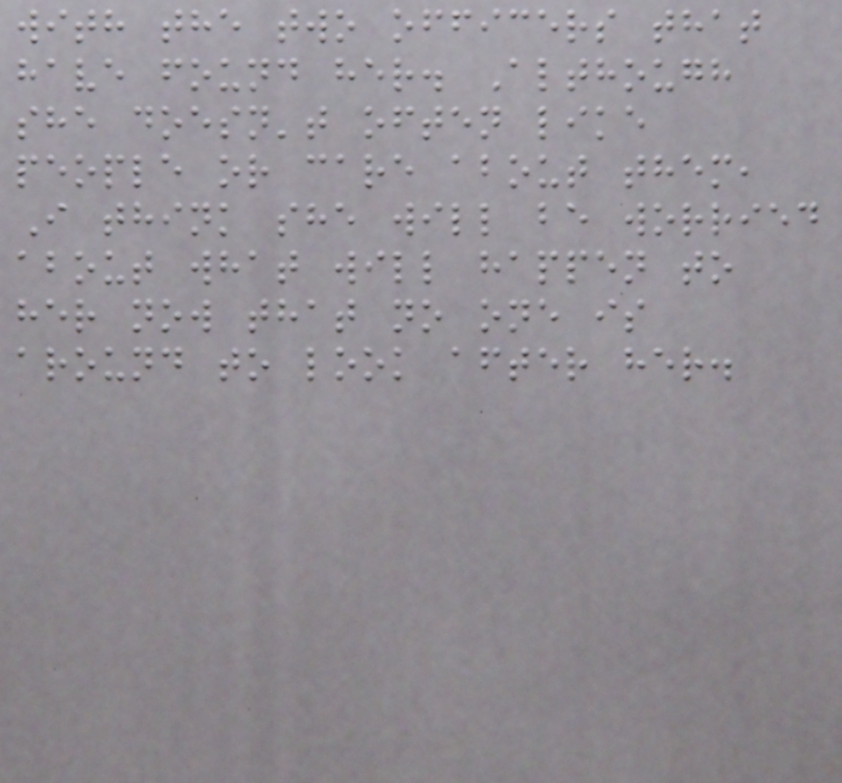with the two officers that
have found her. Although
she doesn't often like
people or care about them,
I think she will be worried
about what will happen to
her now that no one is
around to look after her.
